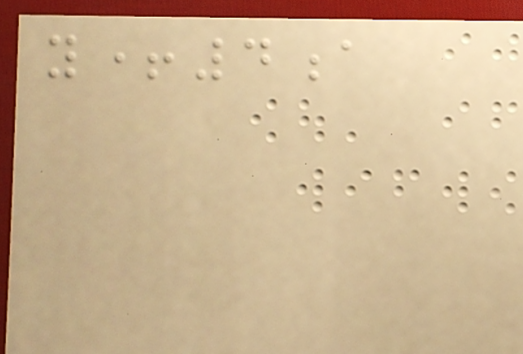y+4a
